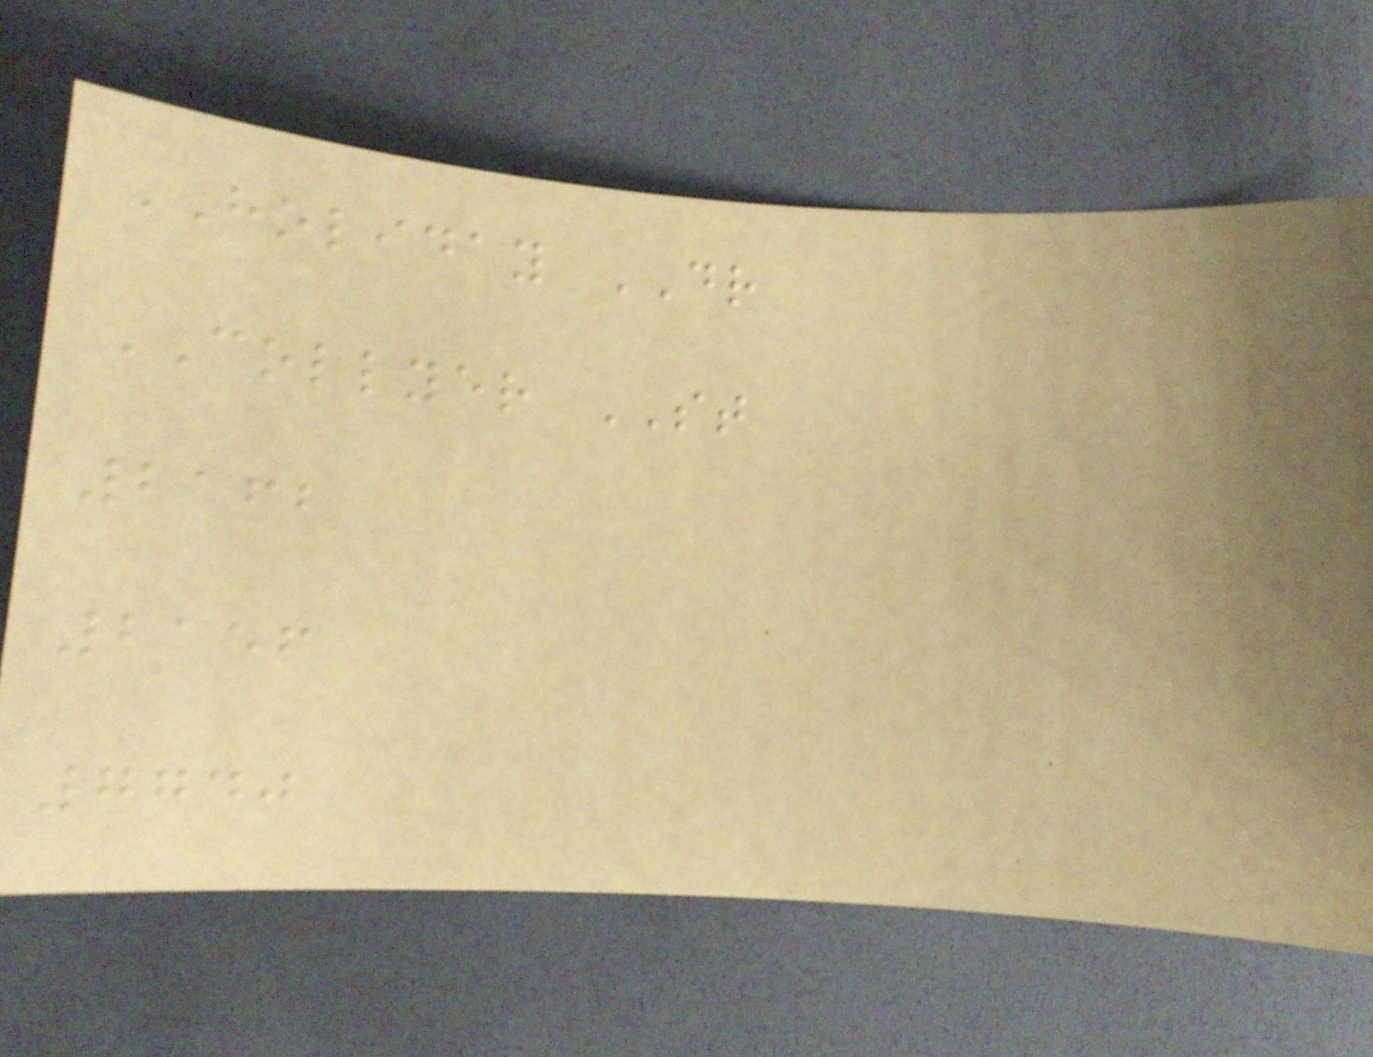HOLIDAY DR
COLLYER ST
2162
2156
7740
